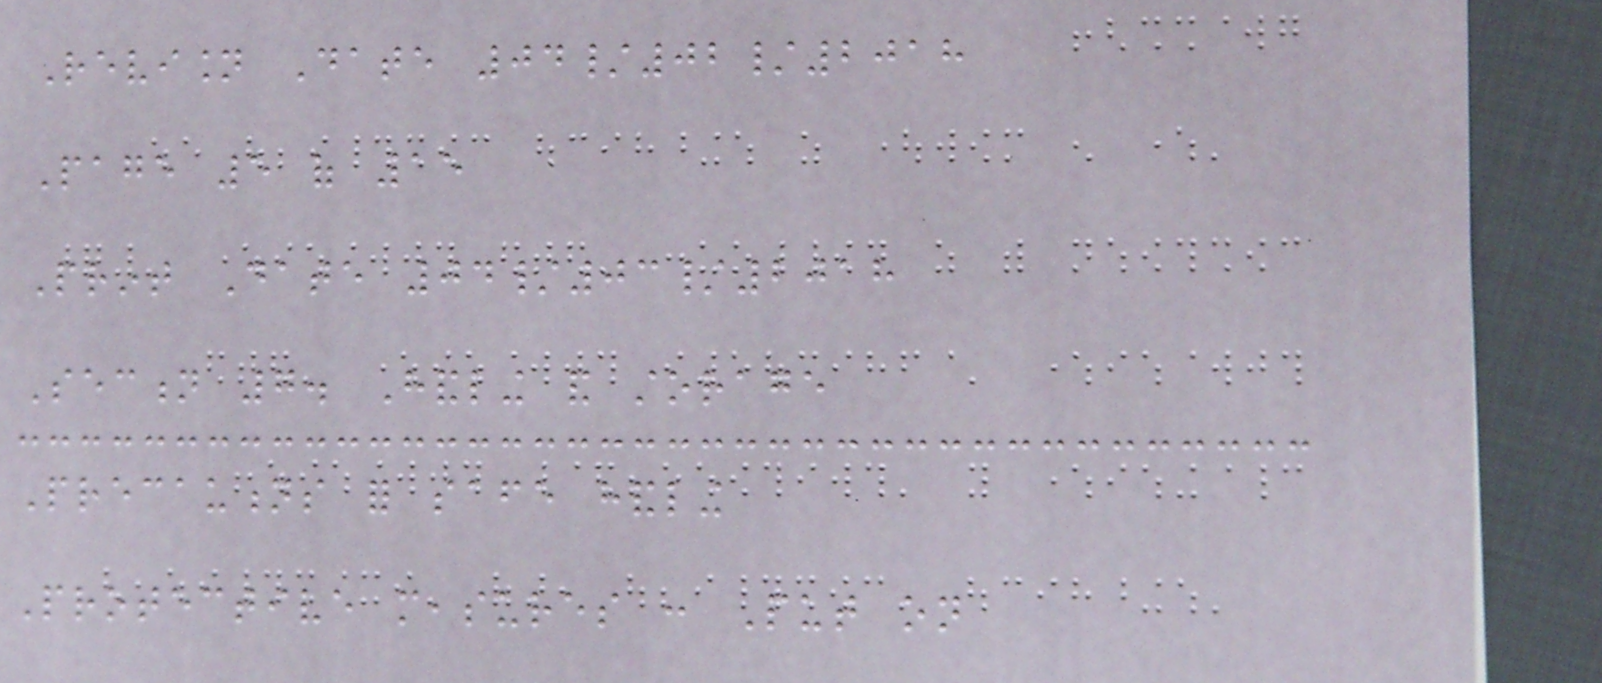Revision Date 04/02/2018
Page 5 of 15
Print Date 04/03/2018
Section 7. Handling and storage
Precautions for safe handling
Protective measures : Put on
